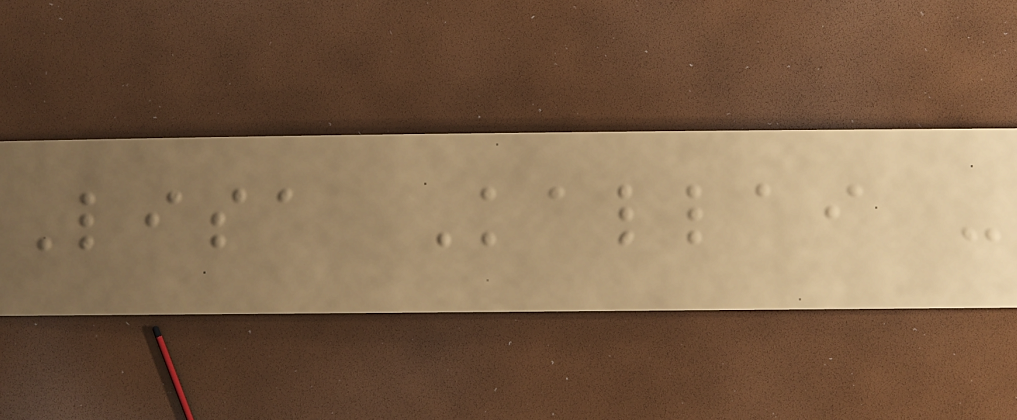Lisa Kallai -
